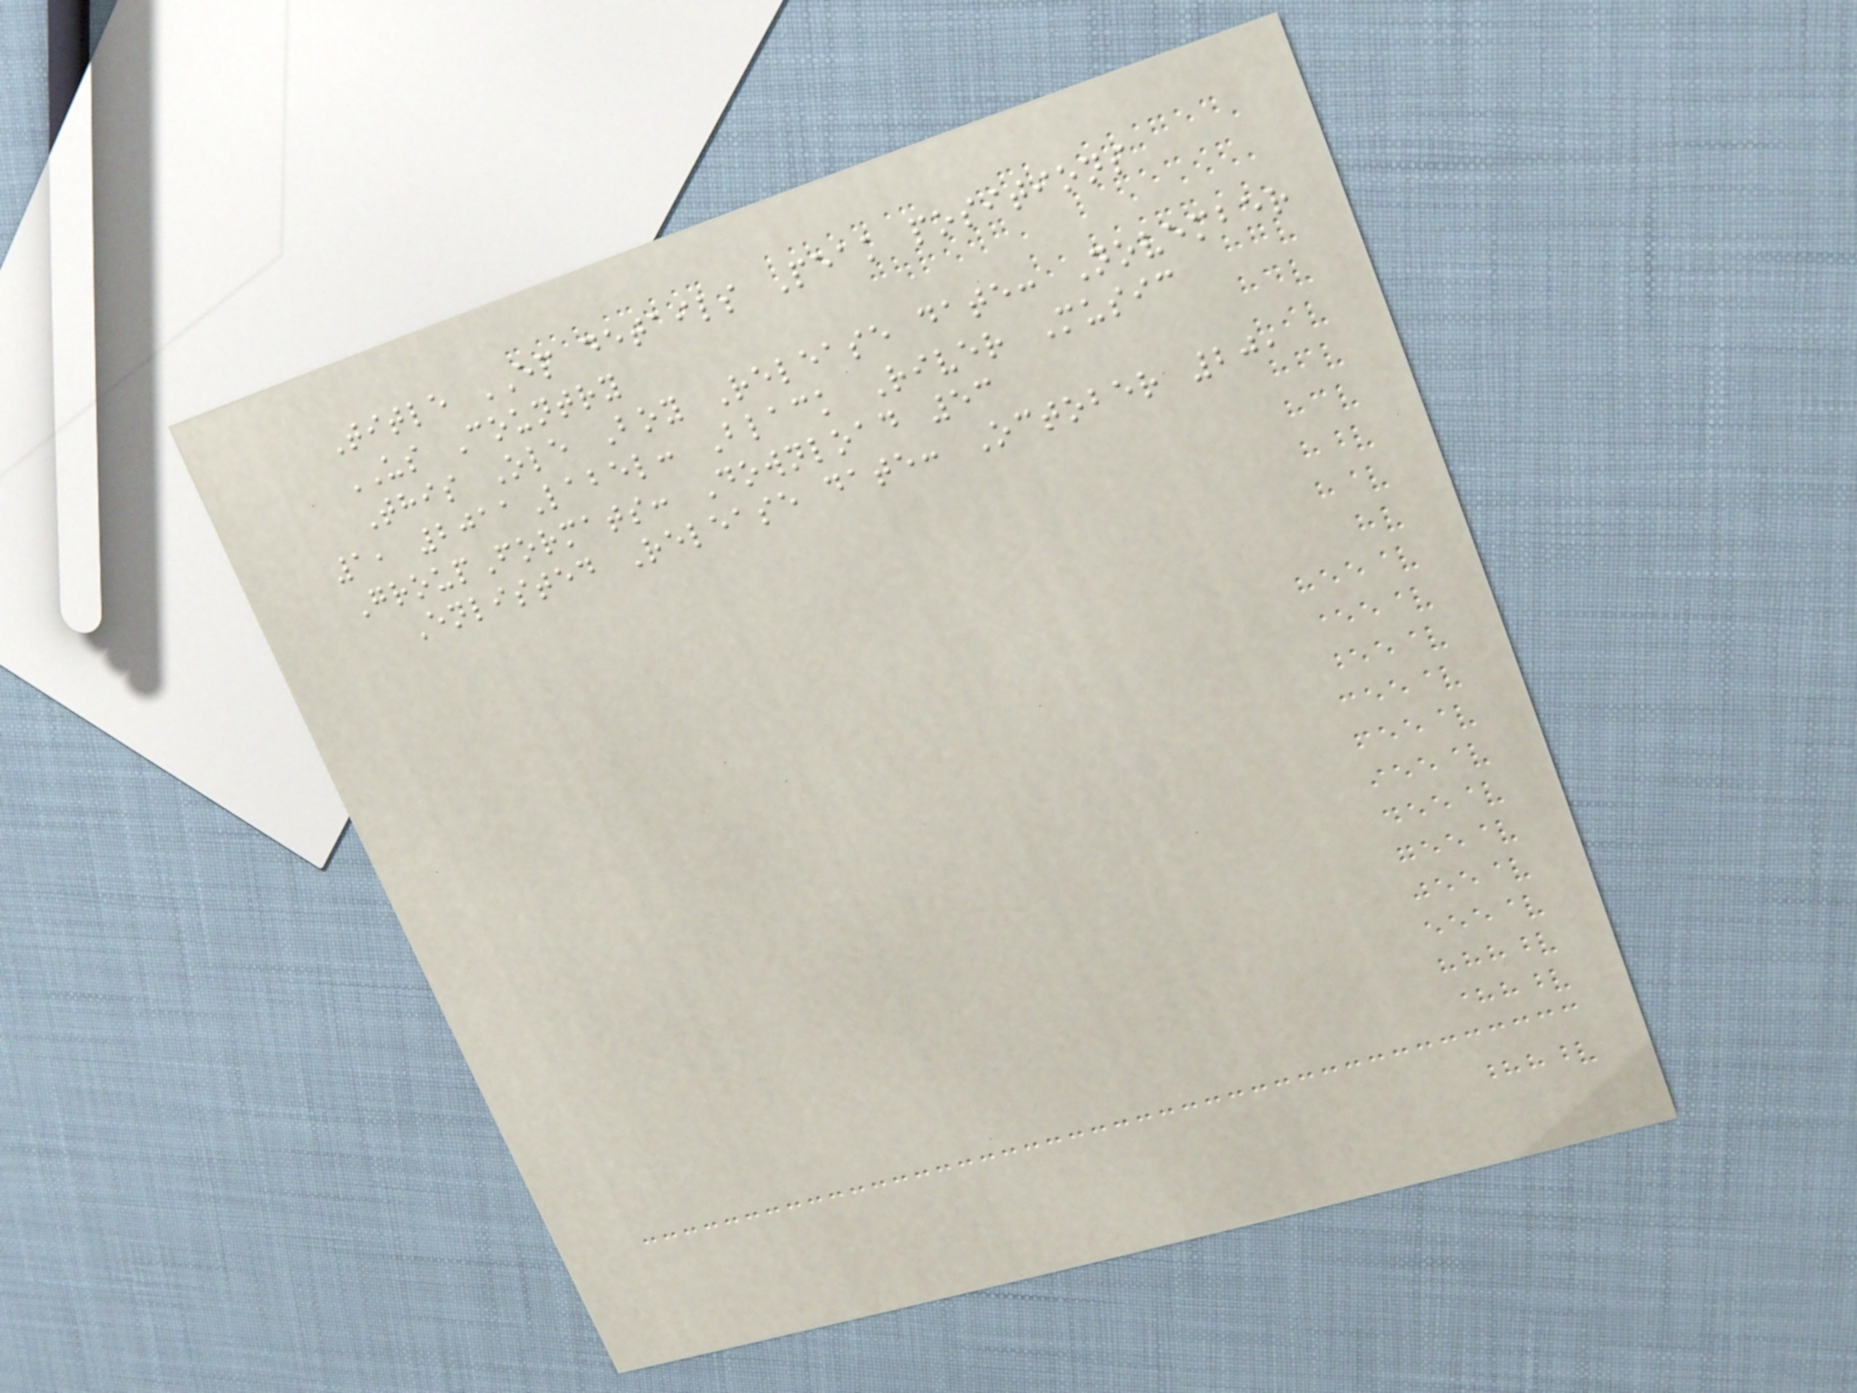Title EP details Peak positions
US Country
This Ole Boy Release date: November
1, 2011Label: Black River Music
GroupFormats: Download 53
Enlisted Release date: October 20,
